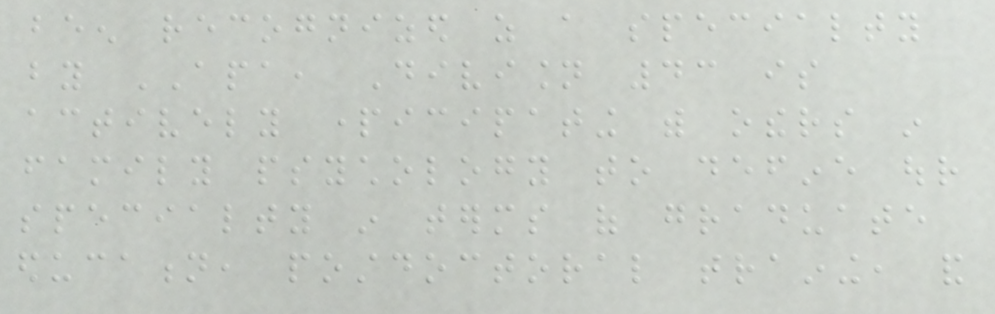been recognized as a specialty
by APA, Division 43 is
actively participating with others in
family psychology to define our
specialty in terms of graduate
education, postdoctoral training, and
